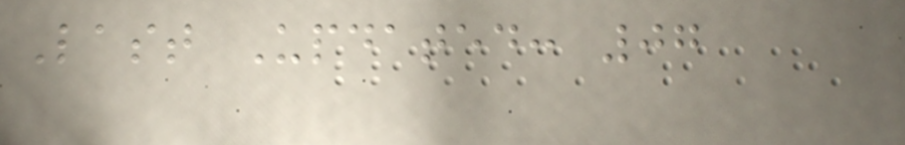Last Updated: 07
